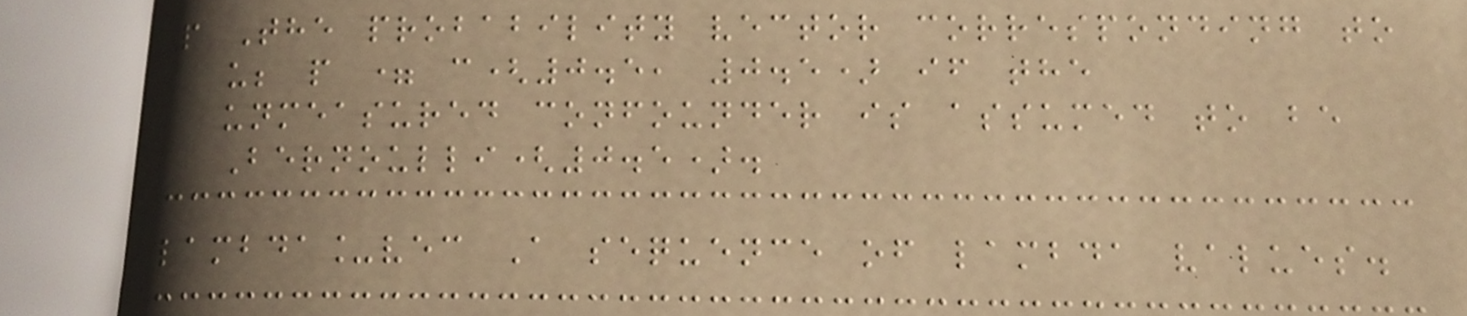p The probability vector corresponding to
u; p = c(0.5, 0.5) if the
unmeasured confounder is assumed to be
Bernoulli(0.5).
lambda_vec A sequence of lambda values.
